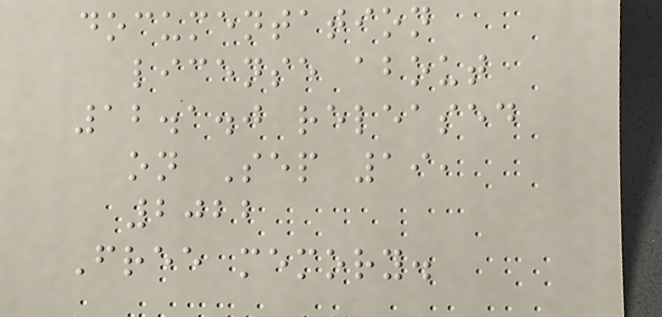documentation
license about
12.1.0 released
on Sep 19,
2022
Free memory.
